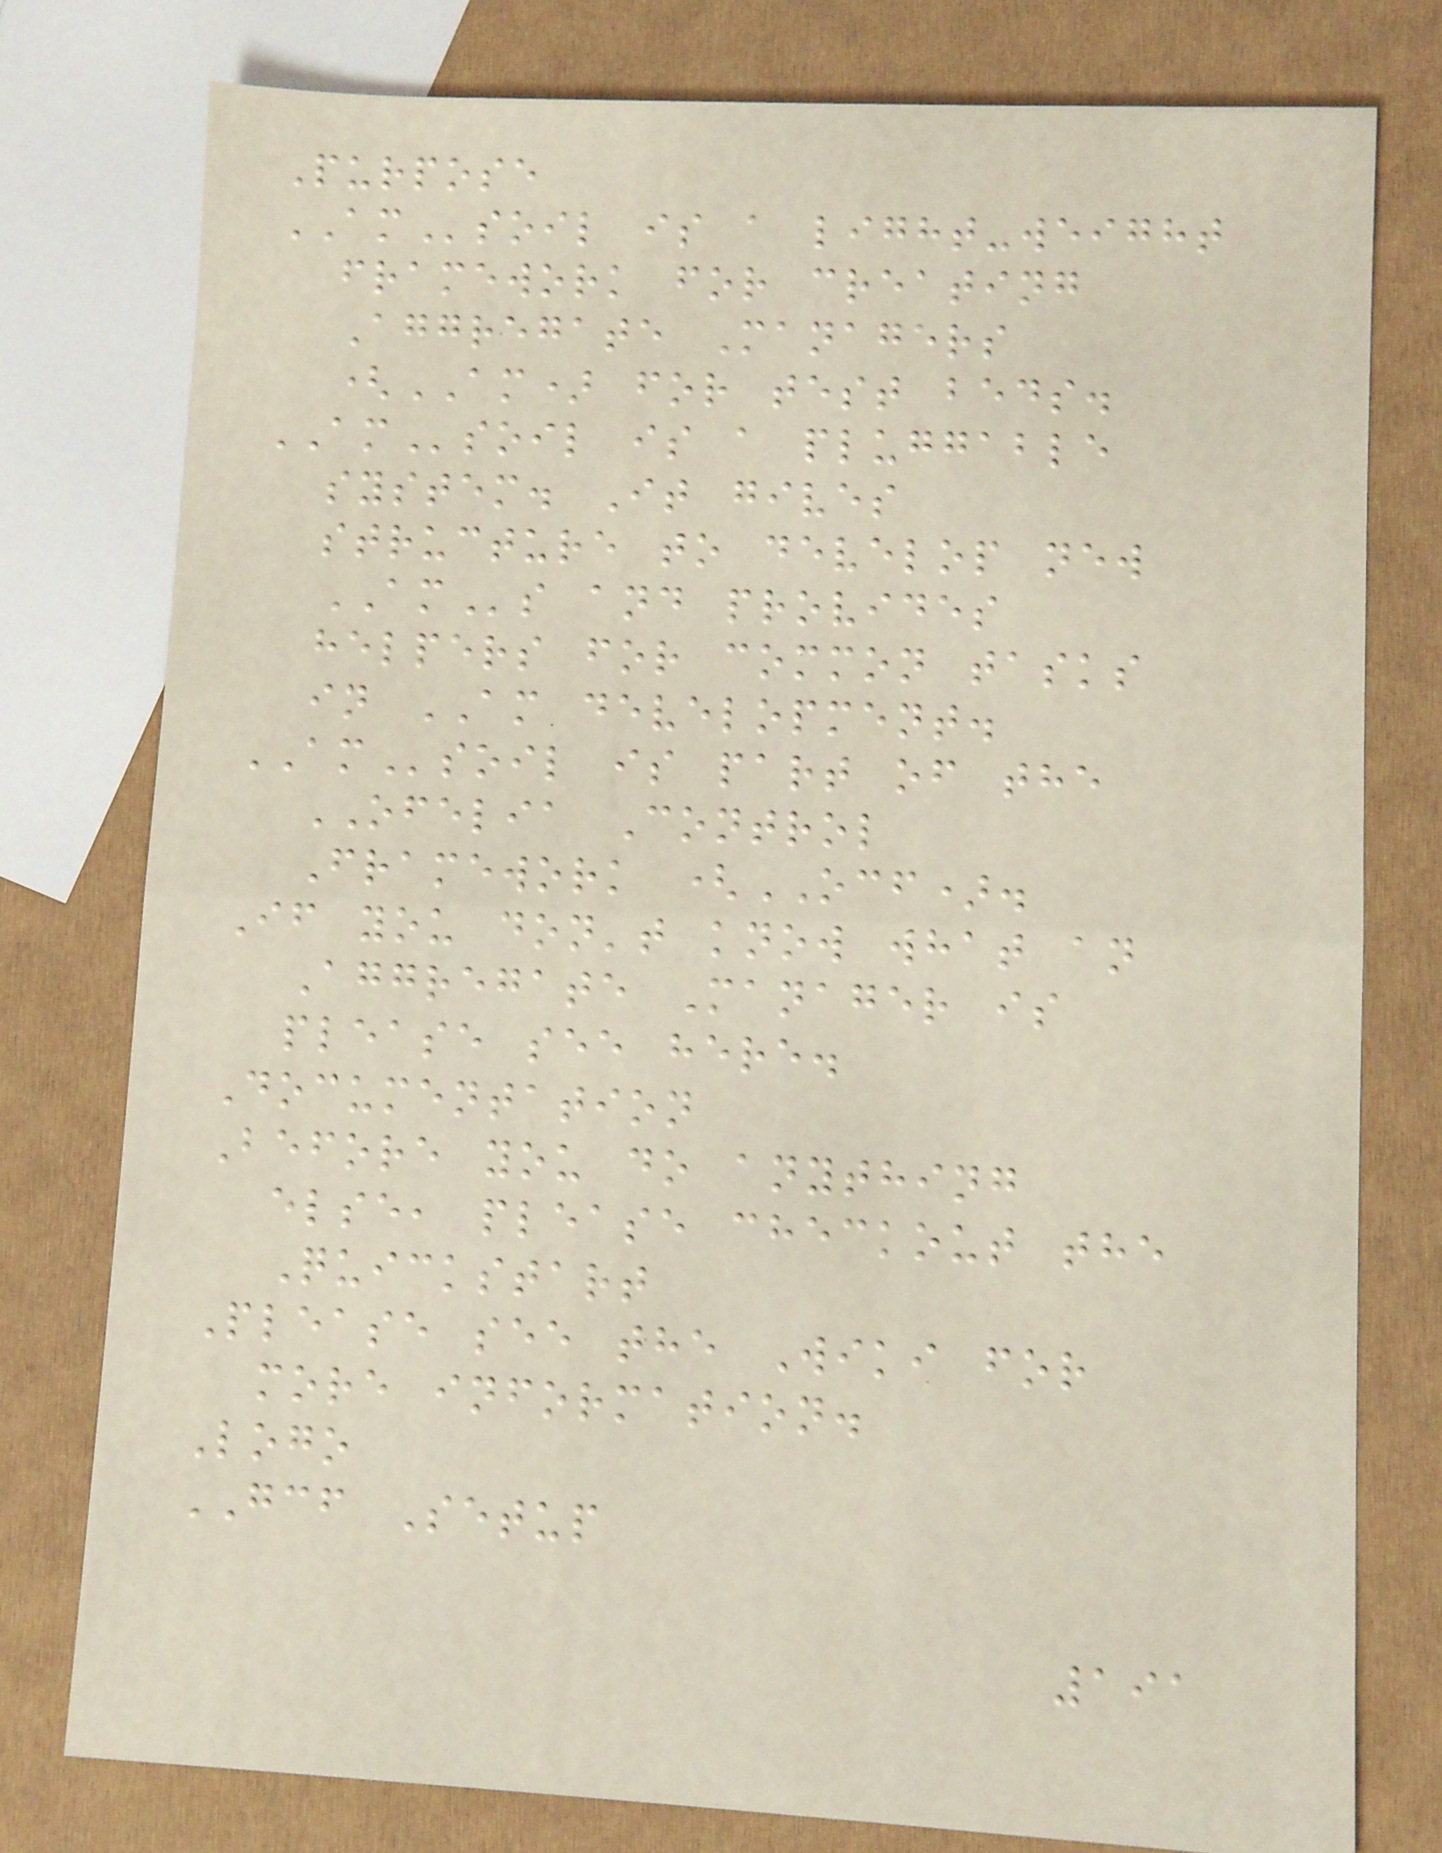Purpose
AMsoil is a light-weight
framework for creating
Aggregate Managers
(AM) for test beds.
AMsoil is a pluggable
system. It gives
structure to develop new
AMs and provides
helpers for common tasks
in AM development.
AMsoil is part of the
OFELIA Control
Framework (OCF).
If you don't know what an
Aggregate Manager is
please see here.
Documentation
Before you do anything
else, please checkout the
Quickstart
Please see the Wiki for
more information.
Logo
GCF Setup
191
